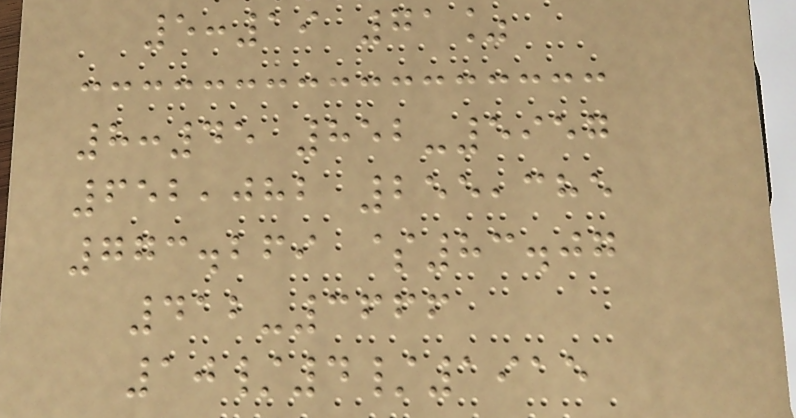5:19 71%
8:45 852-5957
652,082 255,385
773.269 $83.07
412-3666
10/4/1915
